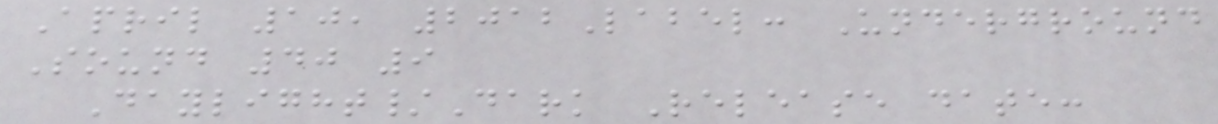April 10, 2012Label: Underground
Sound 40 9
Daylight/Dark Release date:
